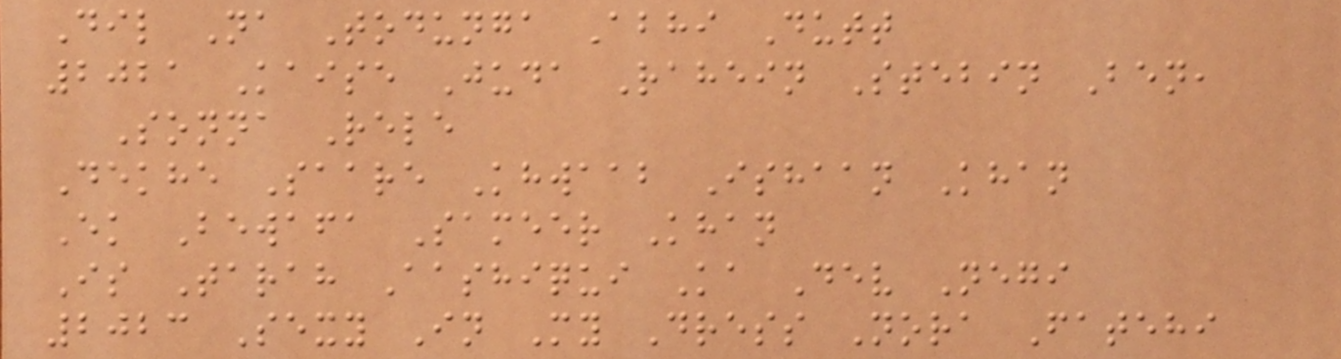Dil Na Todunga Abhi Dutt
2021 Kaise Juda Rahein Stebin Ben,
Sonna Rele
Dekhe Saare Khwaab Ishaan Khan
Ek Bewafa Sameer Khan
Is Tarah Aashiqui Ka Dev Negi
2023 Sexy In My Dress Nora Fatehi
